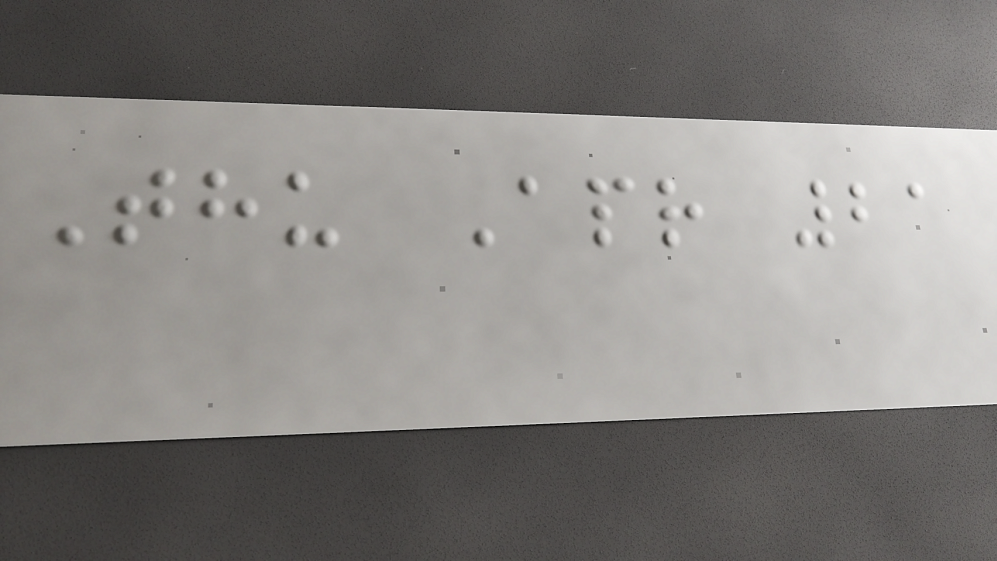Thu Apr 21
